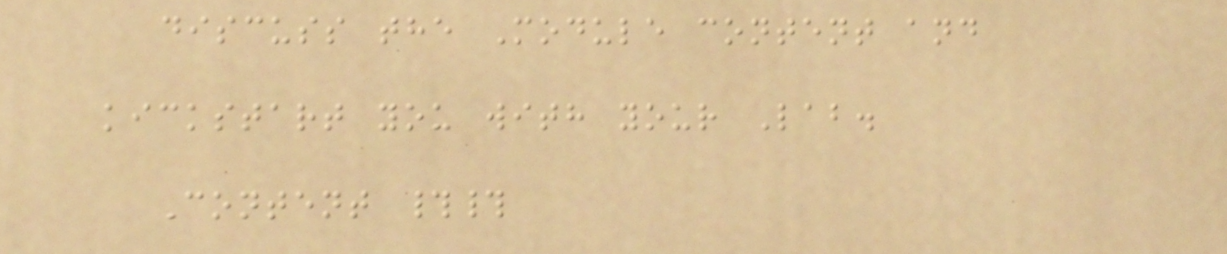discuss the Module content and
kickstart you with your Lab.
Content ##
